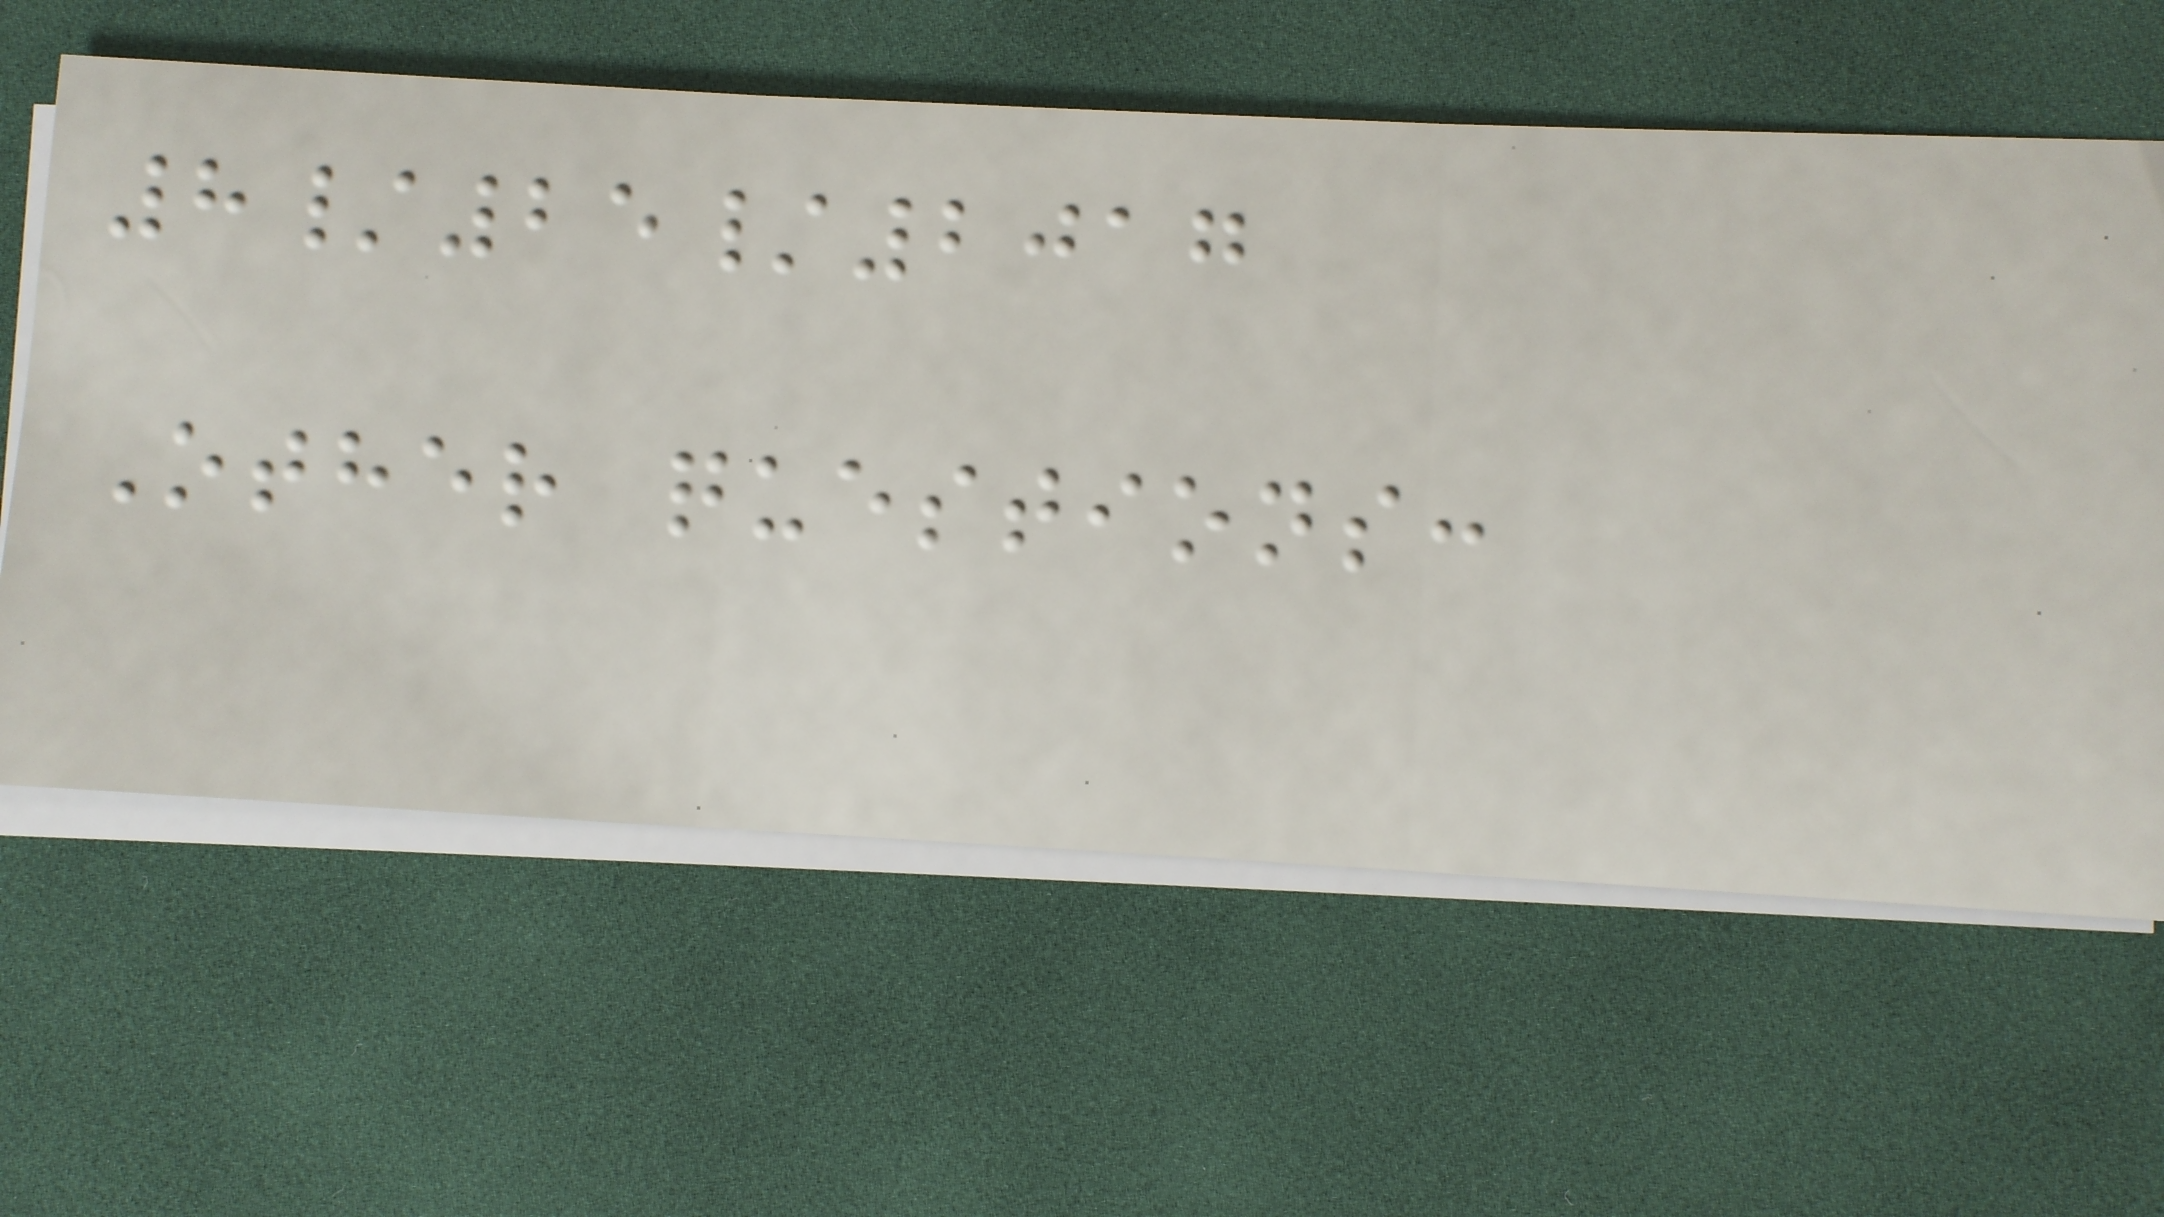8/25/2017
Other questions:
